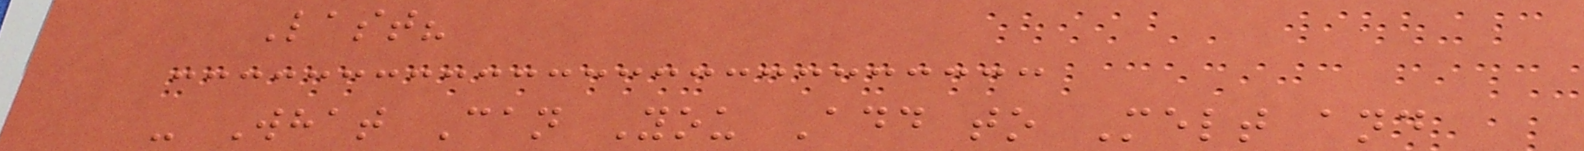Last?
- What Can You Add to Melt and
